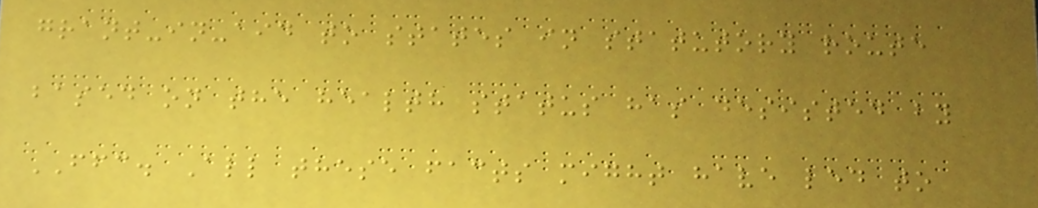grant-in-aid to states in statutory route
based on the health status has desisted by
FFC. All these facts might have led to
